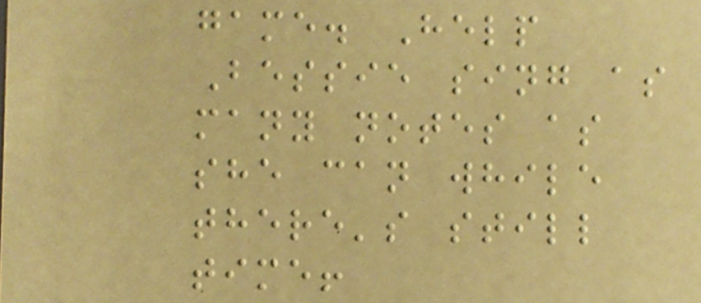game. Help
Bessie sing as
many notes as
she can while
there's still
time!
